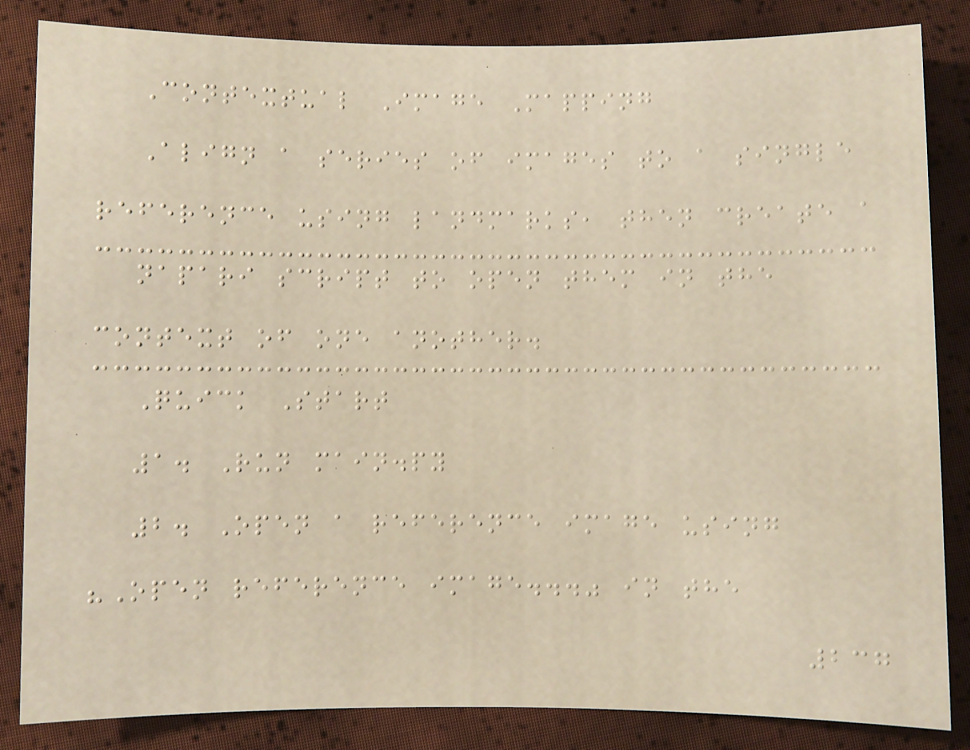Contextual Image Mapping
Align a series of images to a single
reference using landmarks, then create a
napari script to open them in the
context of one another.
Quick Start
1. Run main.py
2. Open a reference image using
"Open reference image..." in the
237
